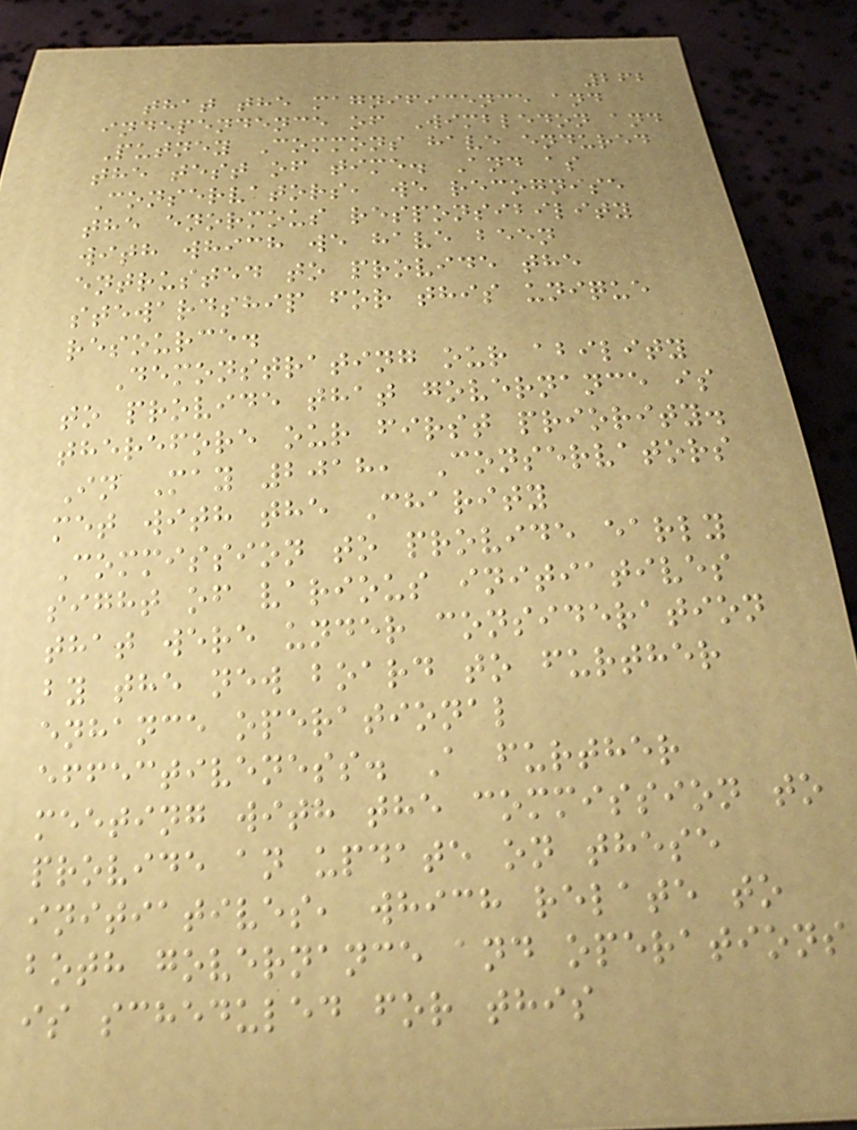262
that the magnificence and
independence of Wimbledon and
Putney Commons have endured
the test of time. And as
Conservators, we recognise
the enormous responsibility
with which we have been
entrusted to provide the
stewardship for this unique
resource.
Demonstrating our ability
to provide that governance is
therefore our first priority.
In May 2018, Conservators
met with the Charity
Commission to provide early
sight of various initiatives
that were under consideration
by the new board to further
enhance operational
effectiveness. A further
meeting with the commission to
provide an update on these
initiatives, which relate to
both governance and operations
is scheduled for this
